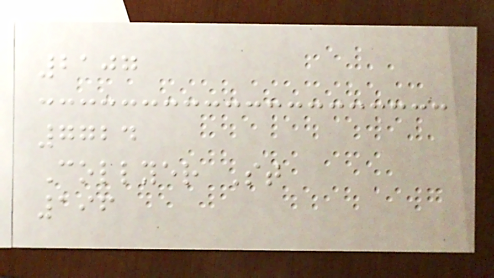2107
7724
Collyer St
196
